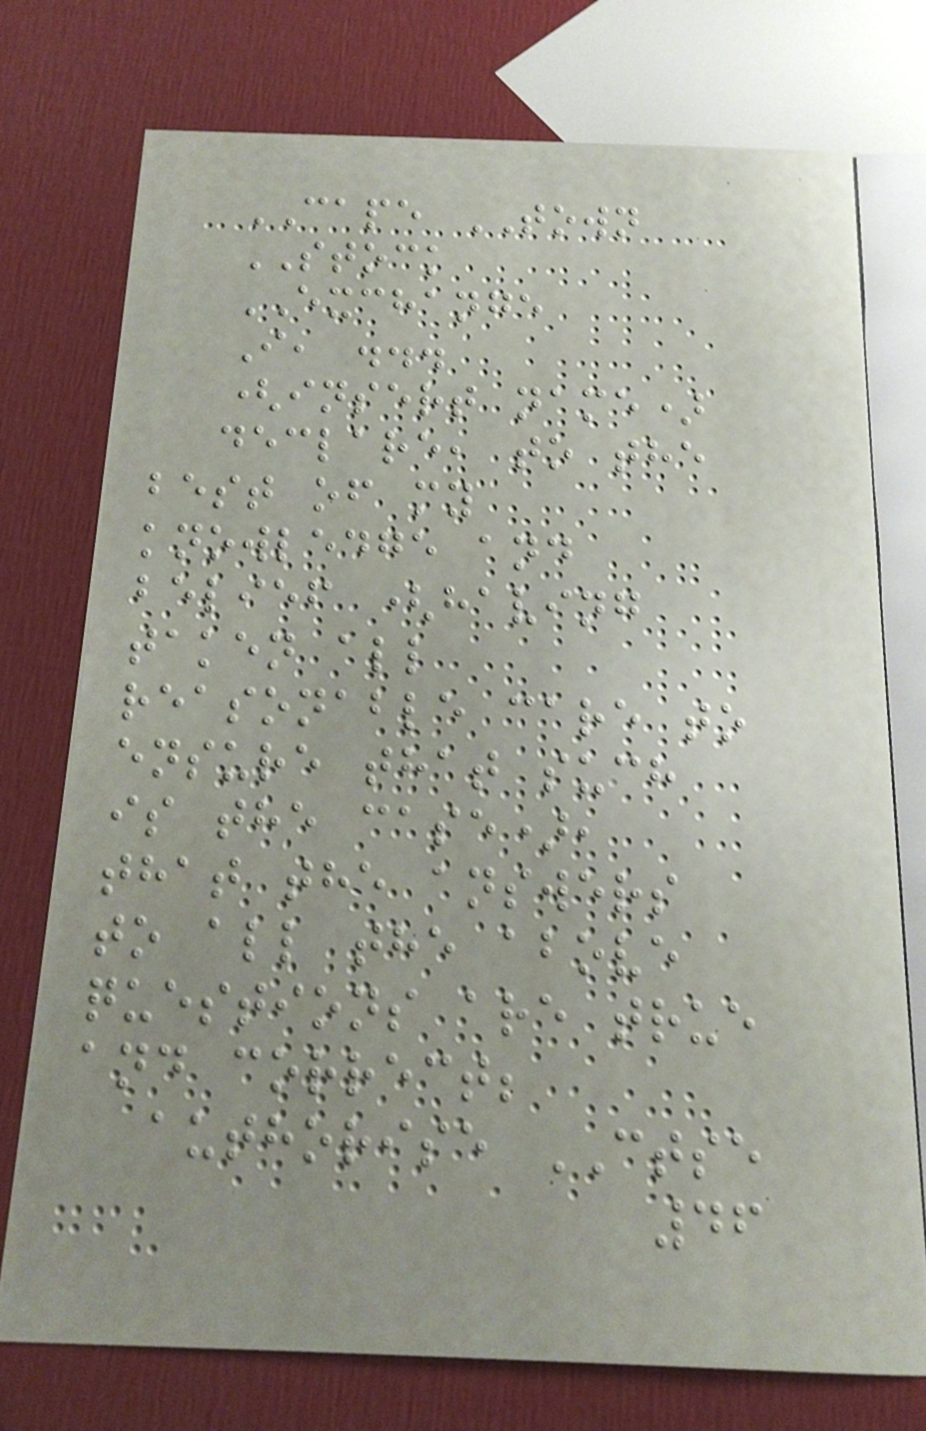CAPE TOWN
STOCK
EXCHANGE
I, ...
(insert name)
declare, to the
best of my
knowledge and
belief (having
taken all
reasonable care to
ensure that such
is the case),
that the answers
to all the above
questions are true
and correct;
authorise CTSE
46
